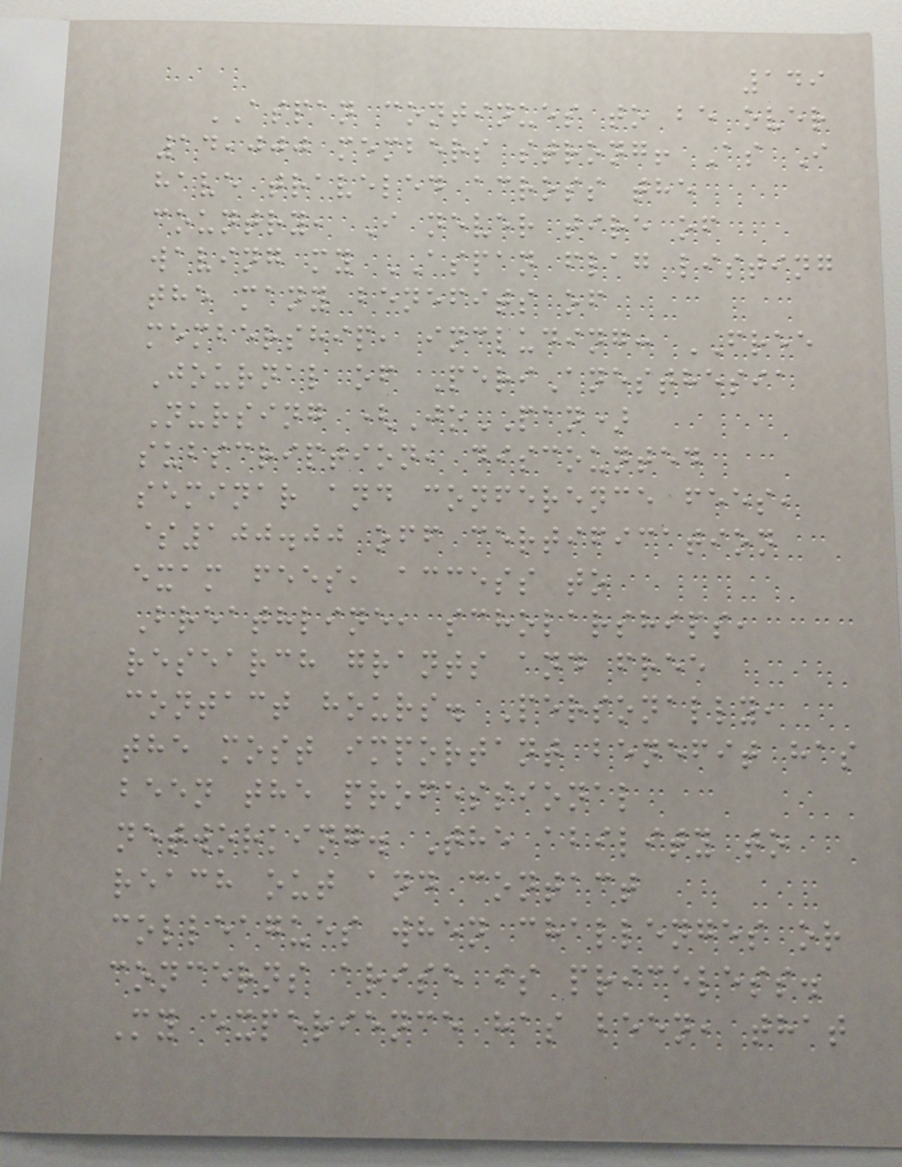149
ASPAN continues to be over
14,000 members strong! As I
have traveled across the
country, I never tire of
waving my ASPAN flag listing
the many benefits of
membership, including: FREE
Journal of PeriAnesthesia
Nursing (JoPAN)
subscription, discounted
seminar and conference fees,
$100.00 off certification
exam fees, access to
Breathline, scholarships,
research grants and free
contact hours. Personally,
the most important benefit has
been the professional
networking. The ability to
reach out and contact
colleagues when challenges or
concerns arise is priceless.
My experience has been, that
